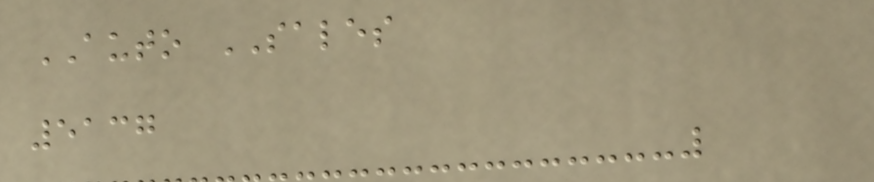AUTO SALES
5137
